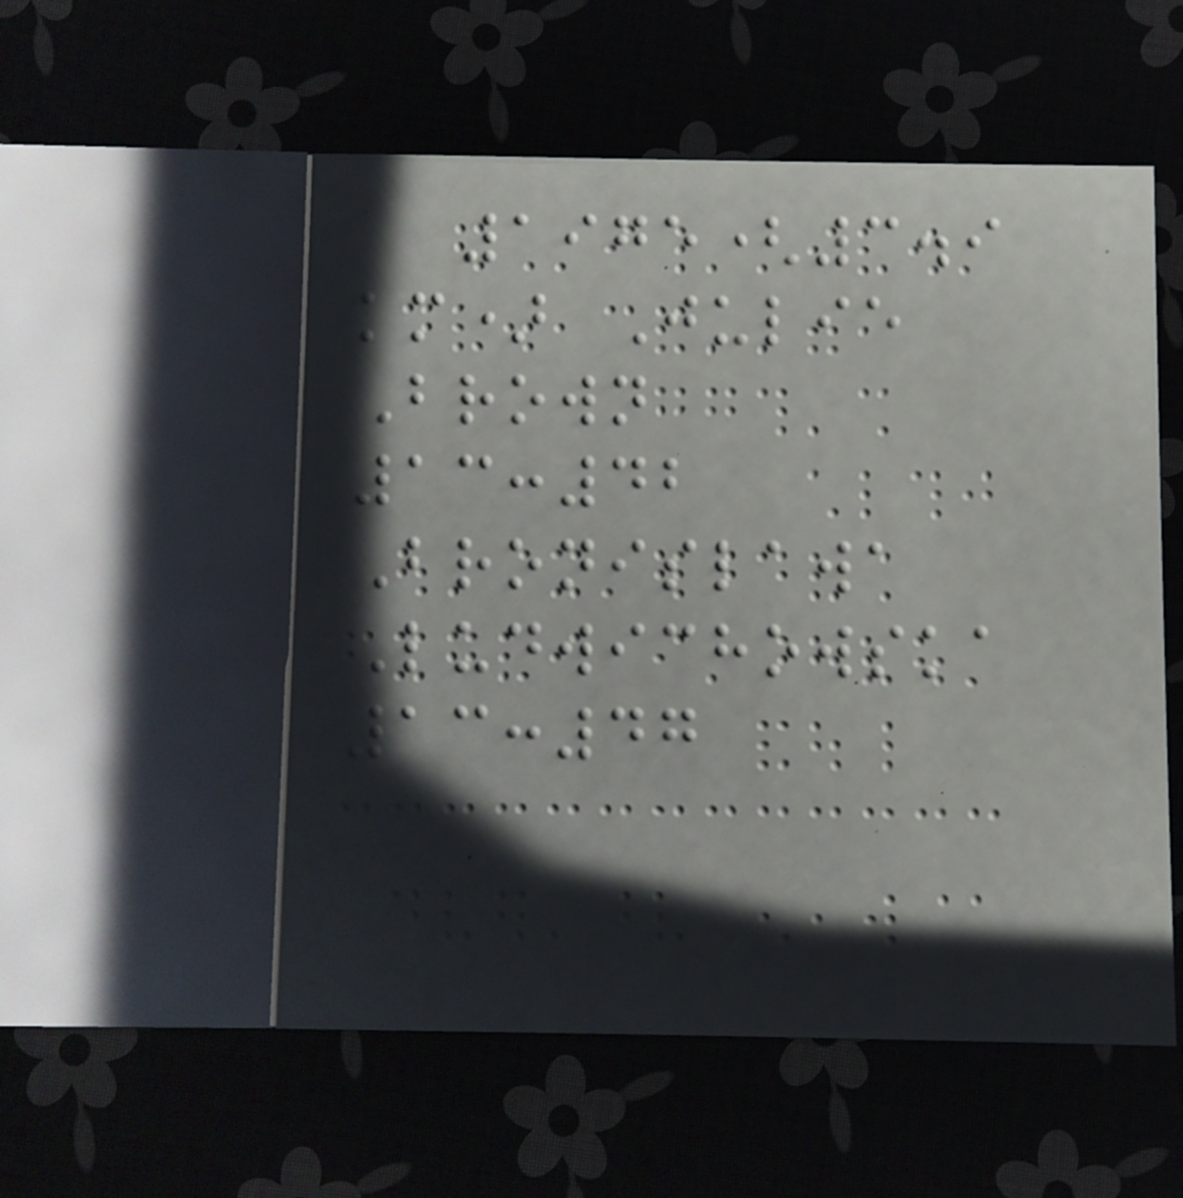1975(3.9
km) Julie
Brown
13:42
Bronislawa
Ludwichowska
13:47
